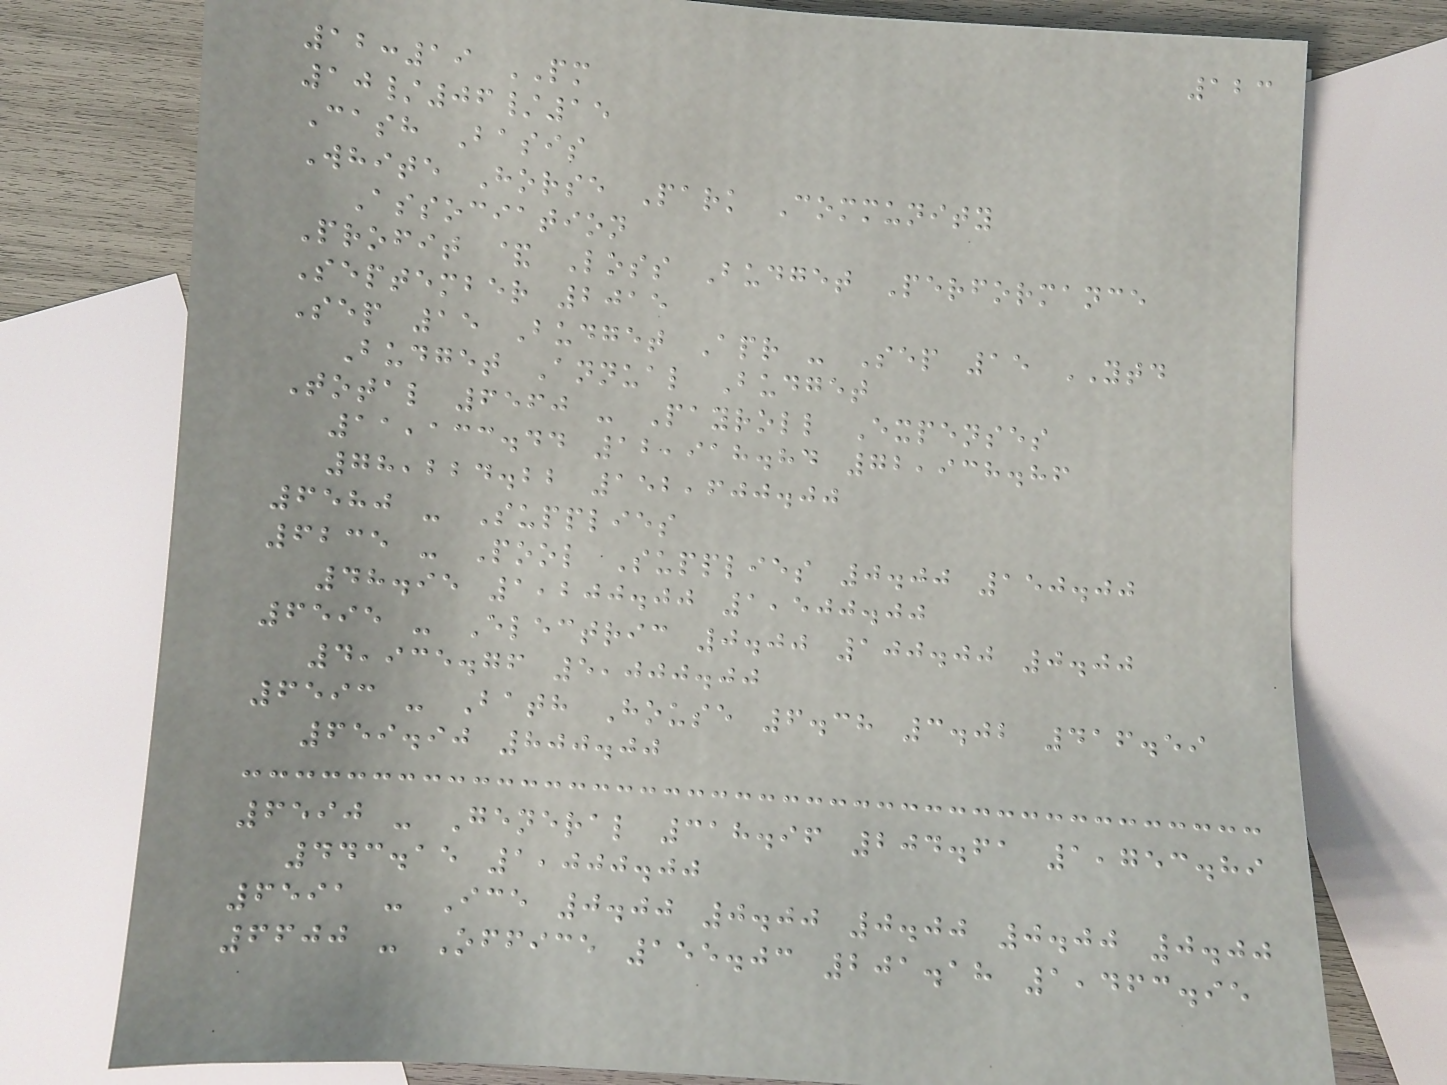123
12:19 PM
10/06/15
Cash Basis
White Horse Park Community
Association
Profit & Loss Budget Performance
September 2015
Sep 15 Budget Apr - Sep 15 YTD
Budget Annual Budget
Total 6560 - Payroll Expenses
11,133.44 12,918.84 72,938.86
78,224.22 152,600.00
6580 - Supplies
6235 - Pool Supplies 0.00 150.00
48.95 1,200.00 1,500.00
6595 - Electric 0.00 100.00 0.00
4,935.76 5,000.00
6593 - Bath House 6.38 3.02 416.59
659.90 800.00
6590 - General 318.96 204.61 1,753.89
443.15 1,000.00
6591 - Ice 0.00 0.00 0.00 0.00 0.00
6600 - Office 155.03 201.18 1,463.95
